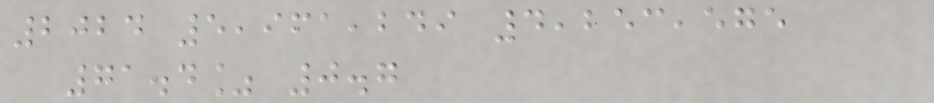2024 5,961,249 4,253,575
71.4% 0.7
